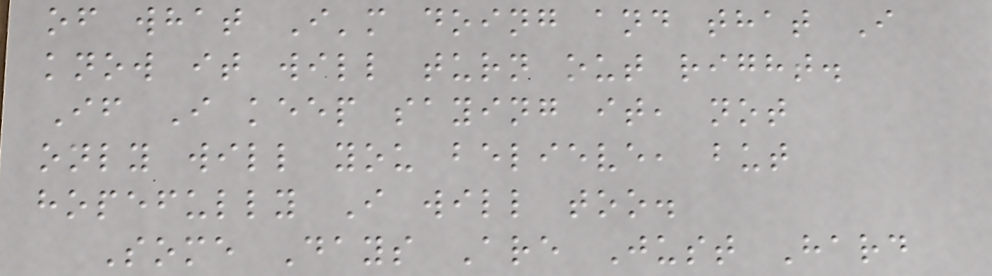of what I'm doing and that I
know it will turn out right.
If I keep saying it, not
only will you believe, but
hopefully I will too.
Some Days Are Just Hard
